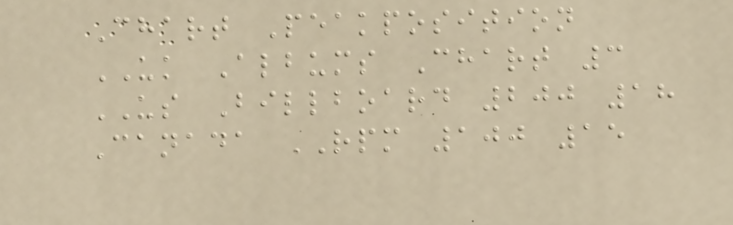Chart Peakposition
UK Albums Chart 3
US Billboard 200 18
Canada RPM 100 15
